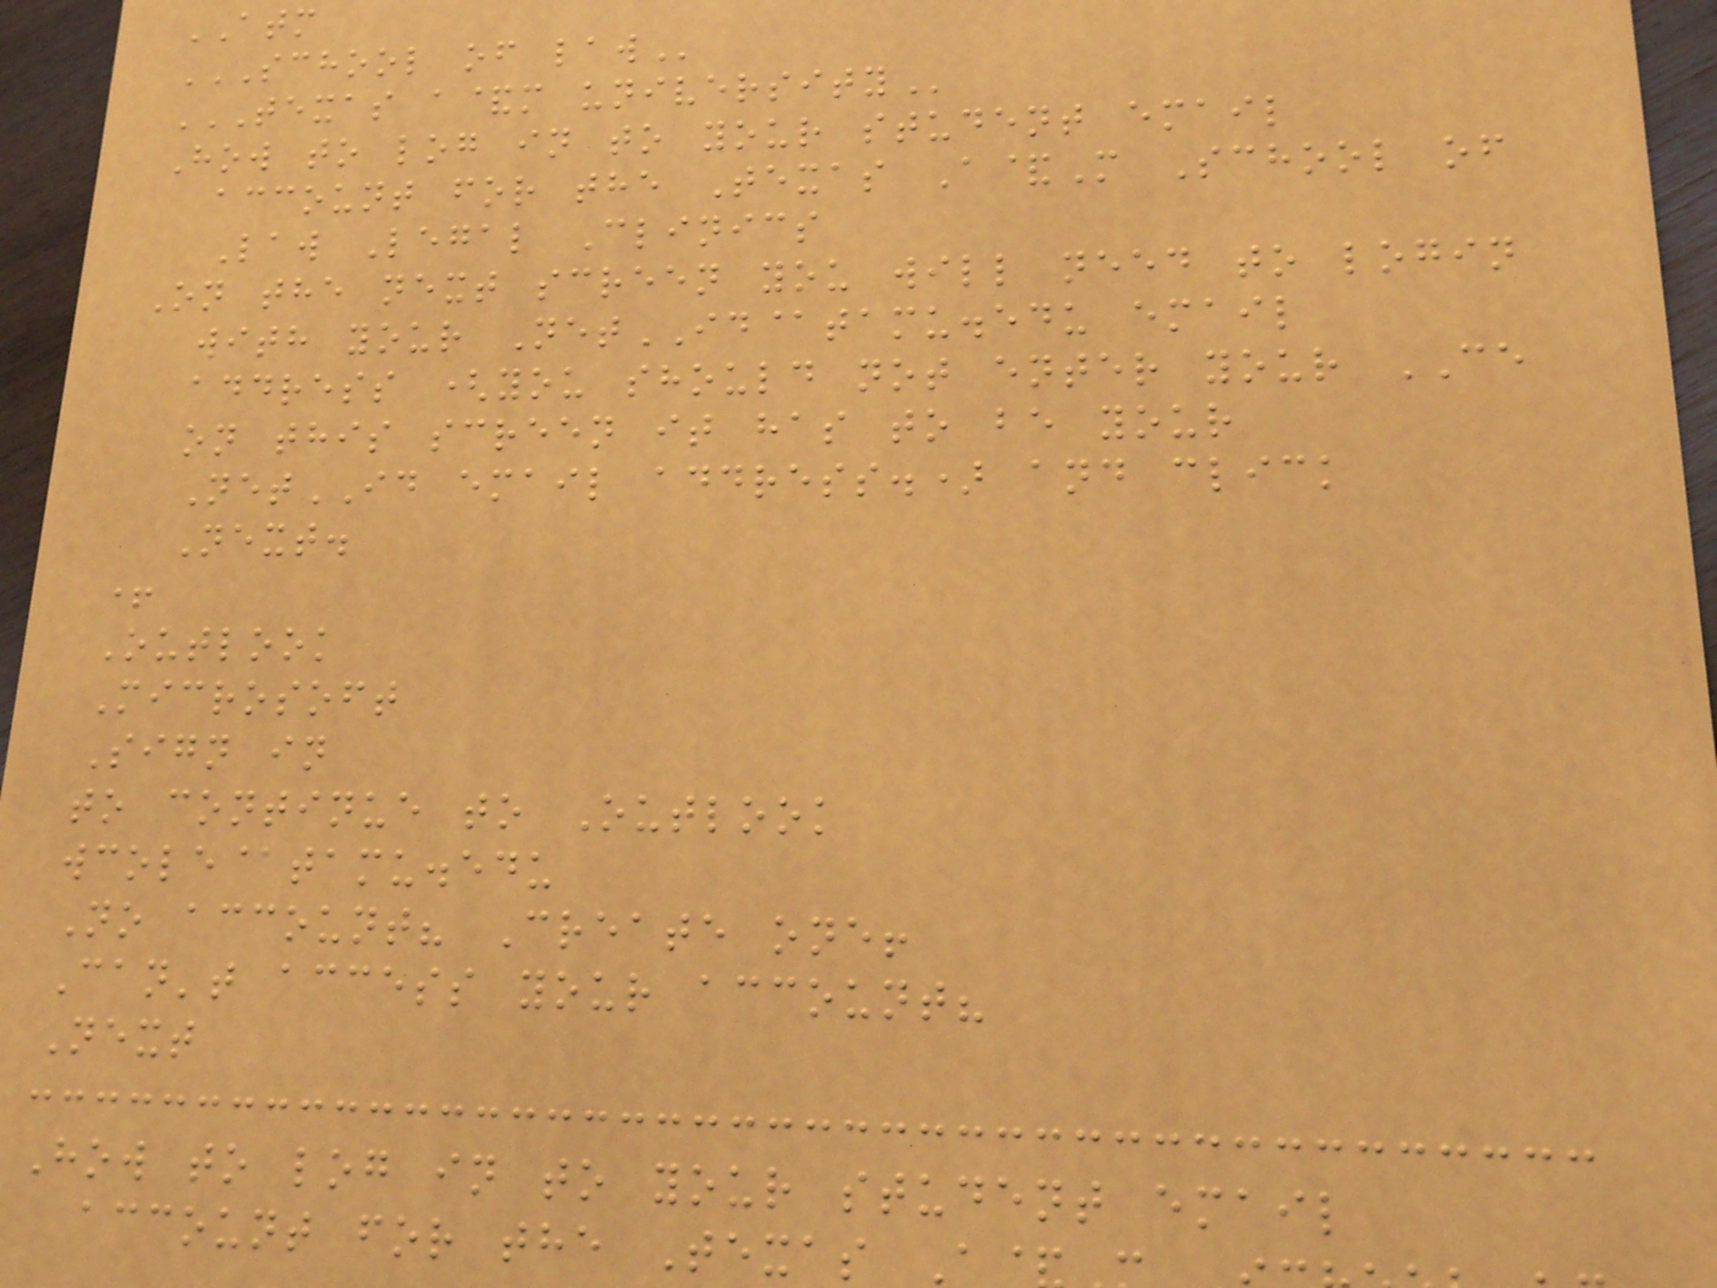ATM
SCHOOL OF LAW
TEXAS A&M UNIVERSITY
How to log in to your student email
account for the Texas A&M School of
Law Legal Clinics
On the next screen you will need to login
with your NetID@tamu.edu email
address (you should not enter your CE
on this screen it has to be your
NetID email address.) and click
Next.
+
Outlook
Microsoft
Sign in
to continue to Outlook
wcole@tamu.edu
No account? Create one!
Can't access your account?
Next
How to log in to your student email
account for the Texas A
